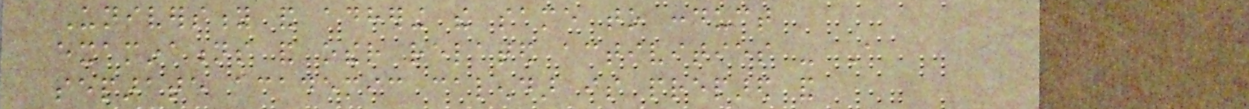University and adhering the same to conduct
examinations and other related activities - A
separate academic calendar is prepared and
